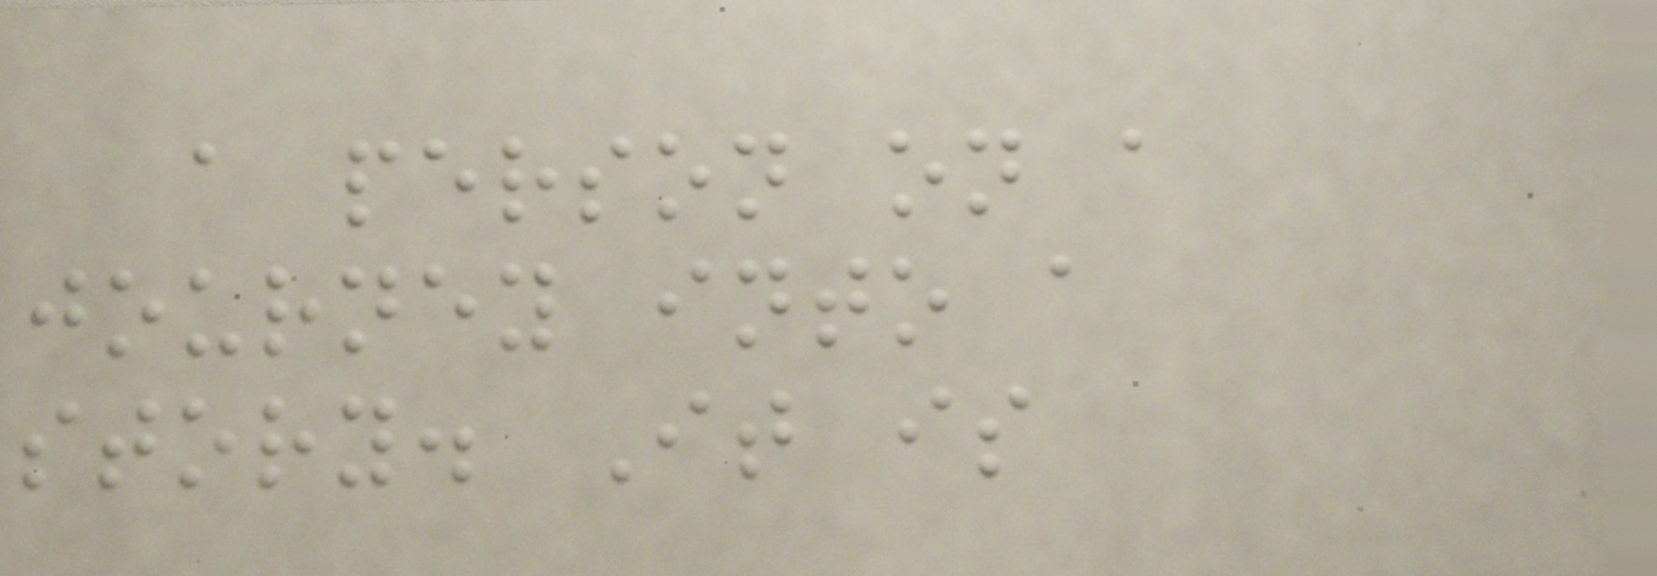a person on a
journey into a
story. It is
